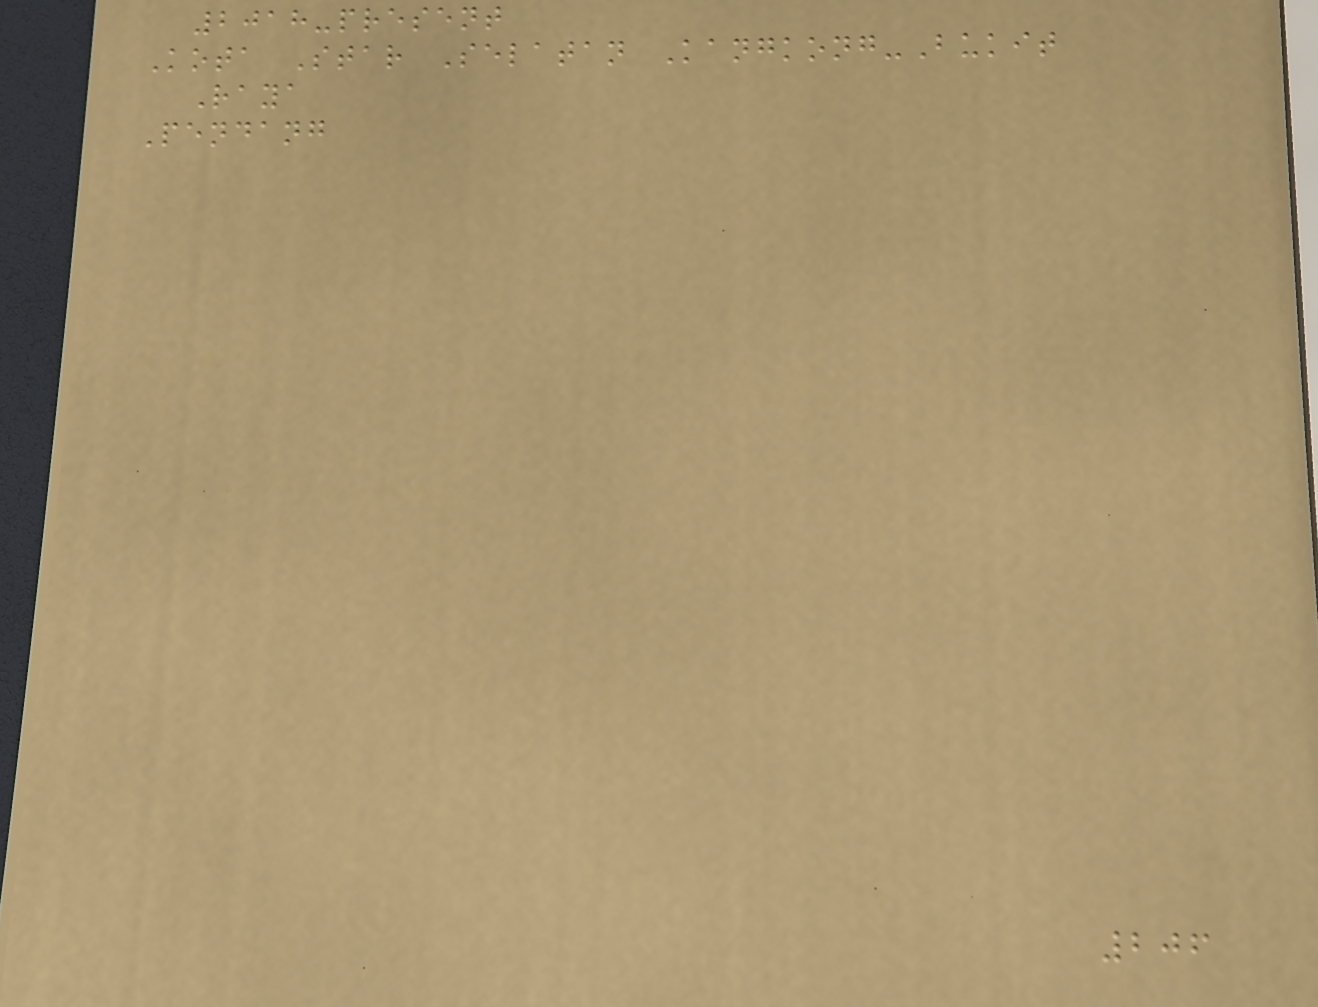2018-present
Kota Star Selatan Kangkong-Bukit
Raya
Pendang
206
